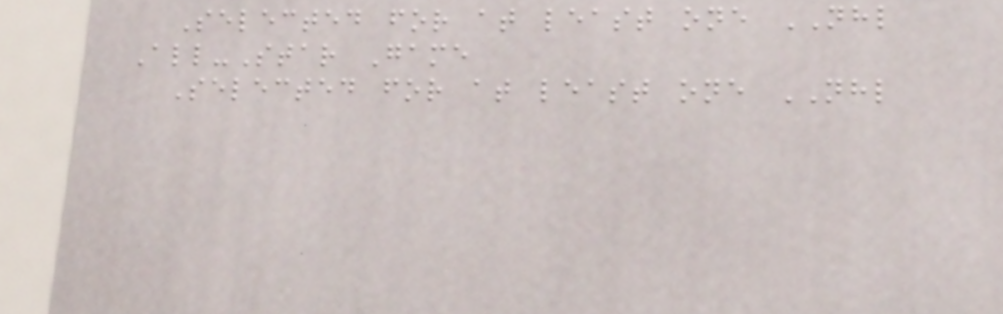Selected for at least one NHL
All-Star Game
Selected for at least one NHL
